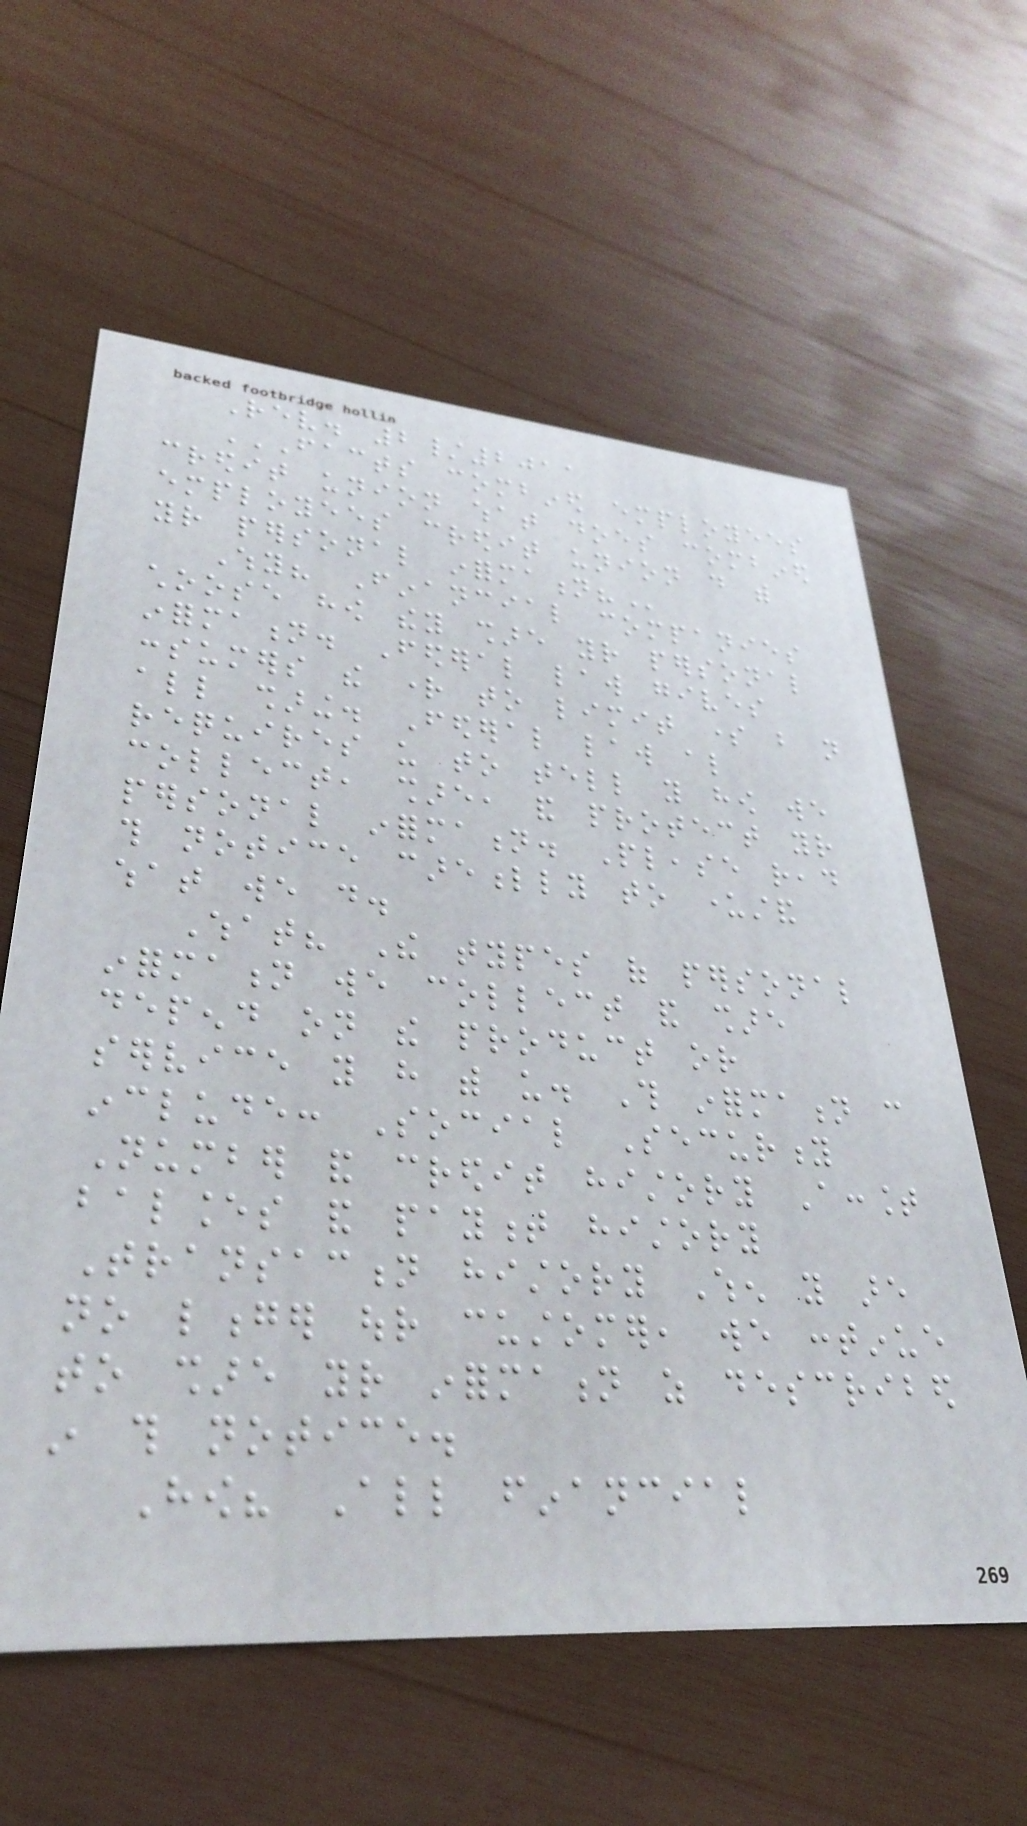Rev. 2/2011
FACTS COMBINED EMPLOYEES
CREDIT UNION WHAT DOES COMBINED
EMPLOYEES CREDIT UNION DO WITH
YOUR PERSONAL INFORMATION?
Why? Financial companies
choose how they share your personal
information. Federal law gives
consumers the right to limit some but not
all sharing. Federal law also
requires us to tell you how we
collect, share, and protect your
personal information. Please read
this notice carefully to understand
what we do.
What? The types of personal
information we collect and share
depend on the product or
service you have with us. This information can
include: Social Security
Number and credit history Account
balances and payment history
Transaction history When you are
no longer our customer, we continue
to share your information as described
in this notice.
How? All financial
